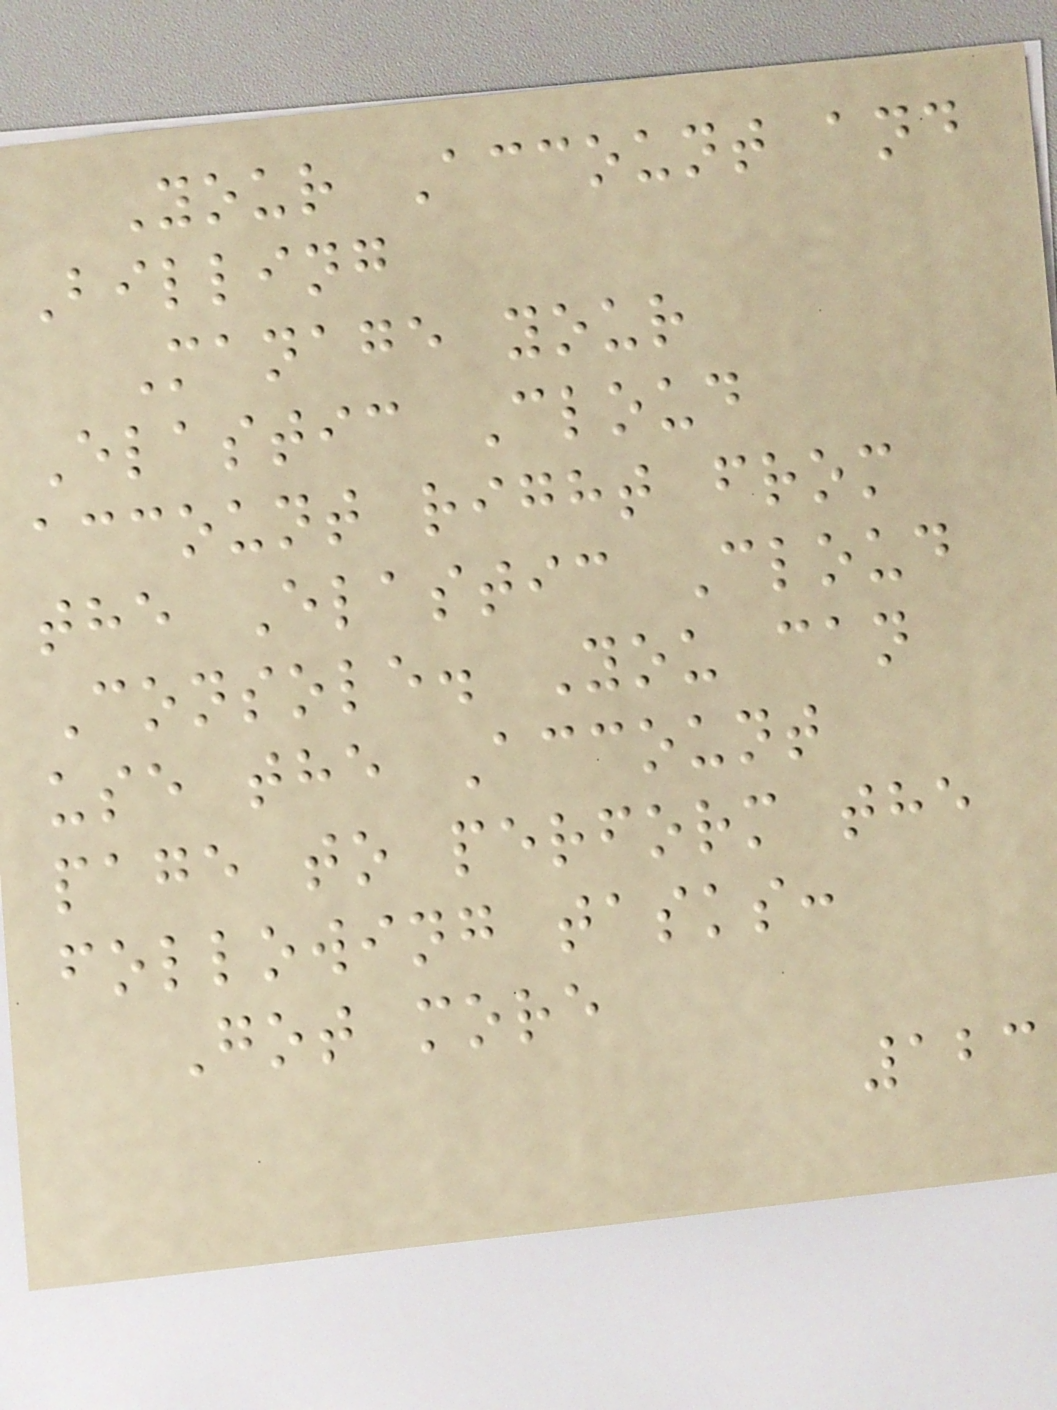Your Account and
Billing
Manage your
Elastic Cloud
account right from
the Elastic Cloud
Console. You can
use the Account
page to perform the
following tasks:
Got more
123
